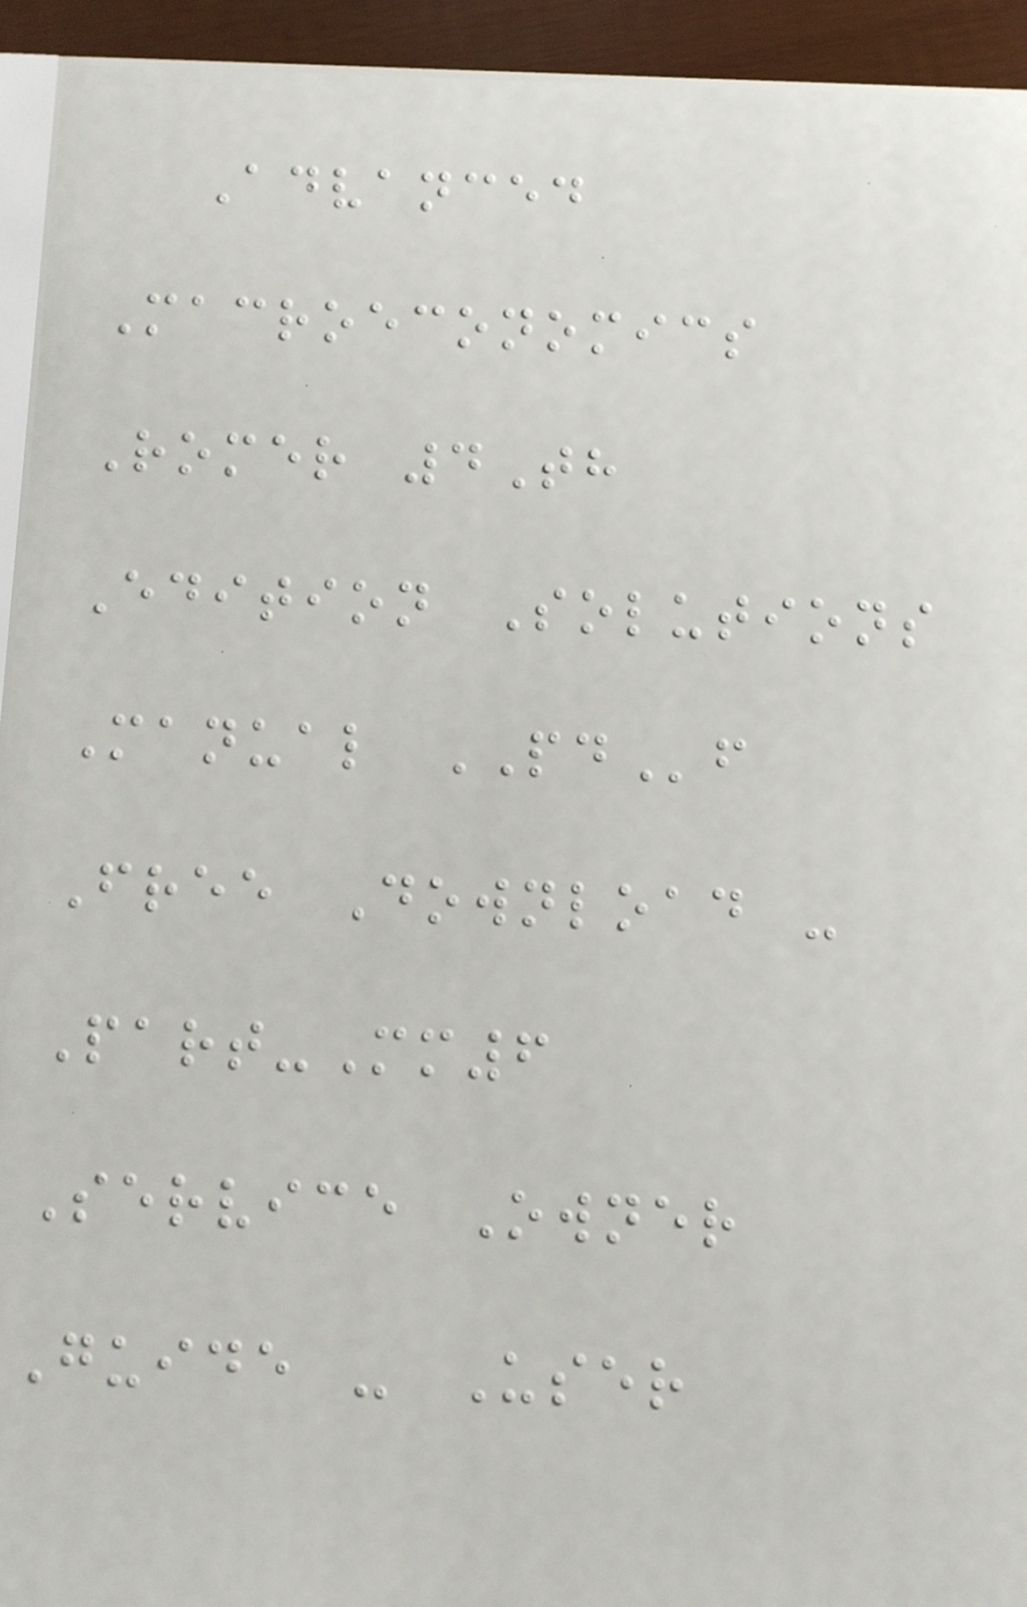Advanced
Macroeconomics
Romer 4Th
Edition Solutions
Manual PDf
Free Download -
Part-Mm6
Service Owner
Guide - User
